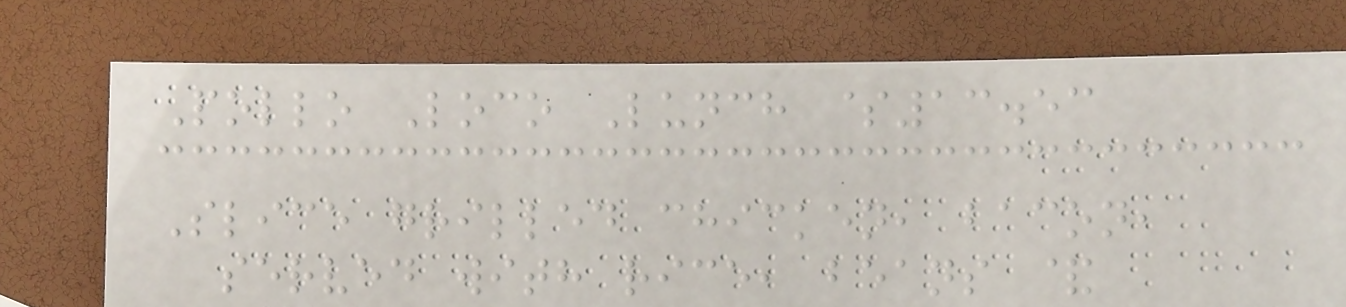Pollo Loco Lunch $13.53
Slice grilled chicken, bacon,
served with rice, beans &
